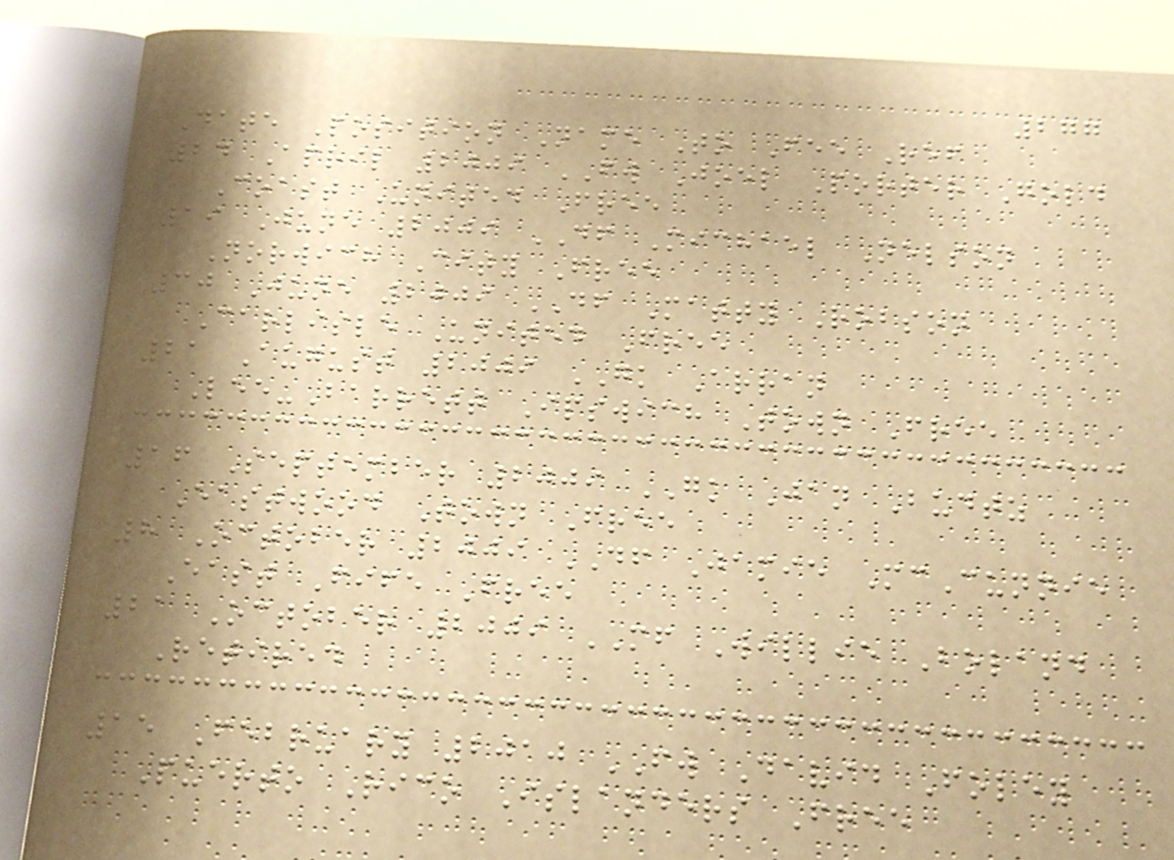277
Date Position Name To Fee Ref
24 April 2009 FW Joel Porter Gold
Coast United Free
19 June 2009 DF Michael Nelson
Norwich City Free
30 June 2009 DF Matty Robson
Carlisle United Free
21 August 2009 GK Arran
Lee-Barrett Ipswich Town Free
16 September 2009 GK Jan Budtz
Eastwood Town Free
8 October 2009 DF Jamie McCunnie
East Fife Free
21 October 2009 MF Willie Boland
Retired
15 February 2010 FW David Foley
Puerto Rico Islanders Free
